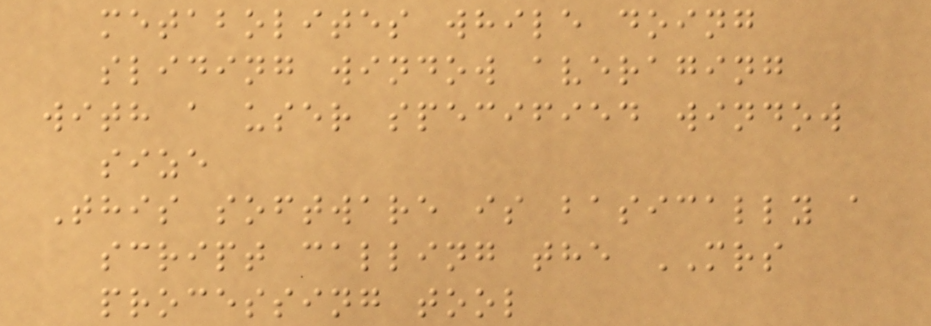metabolites while doing
sliding window averaging
with a user specified window
size
This software is basically a
script calling the MRS
processing tool
